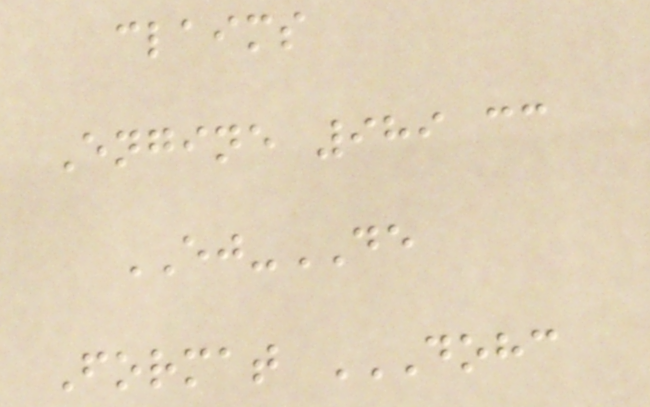claims
Engine 989 cc
EJ-DE
Format DOHC
